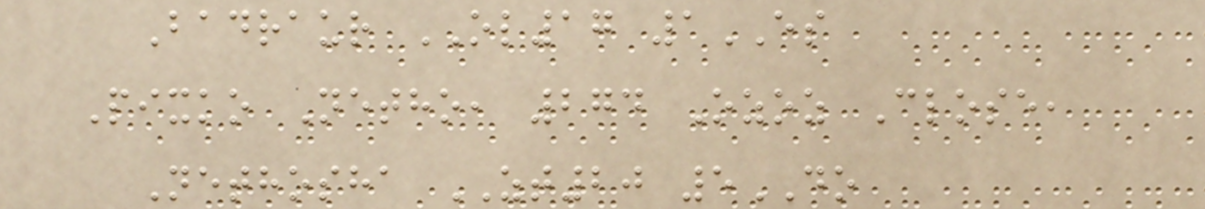Badraur OL17 1ES
Pixko Netho, 274 Ozoz Close,
Nethosha ZT20 5DO
